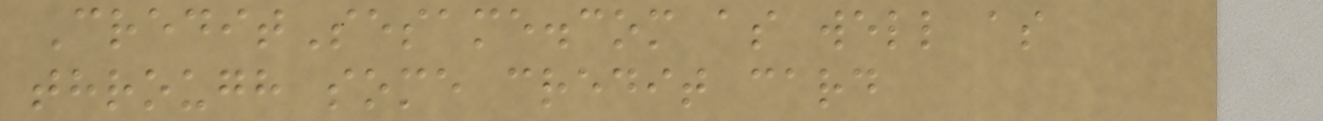CreditSesame.com as well as
through some credit card
